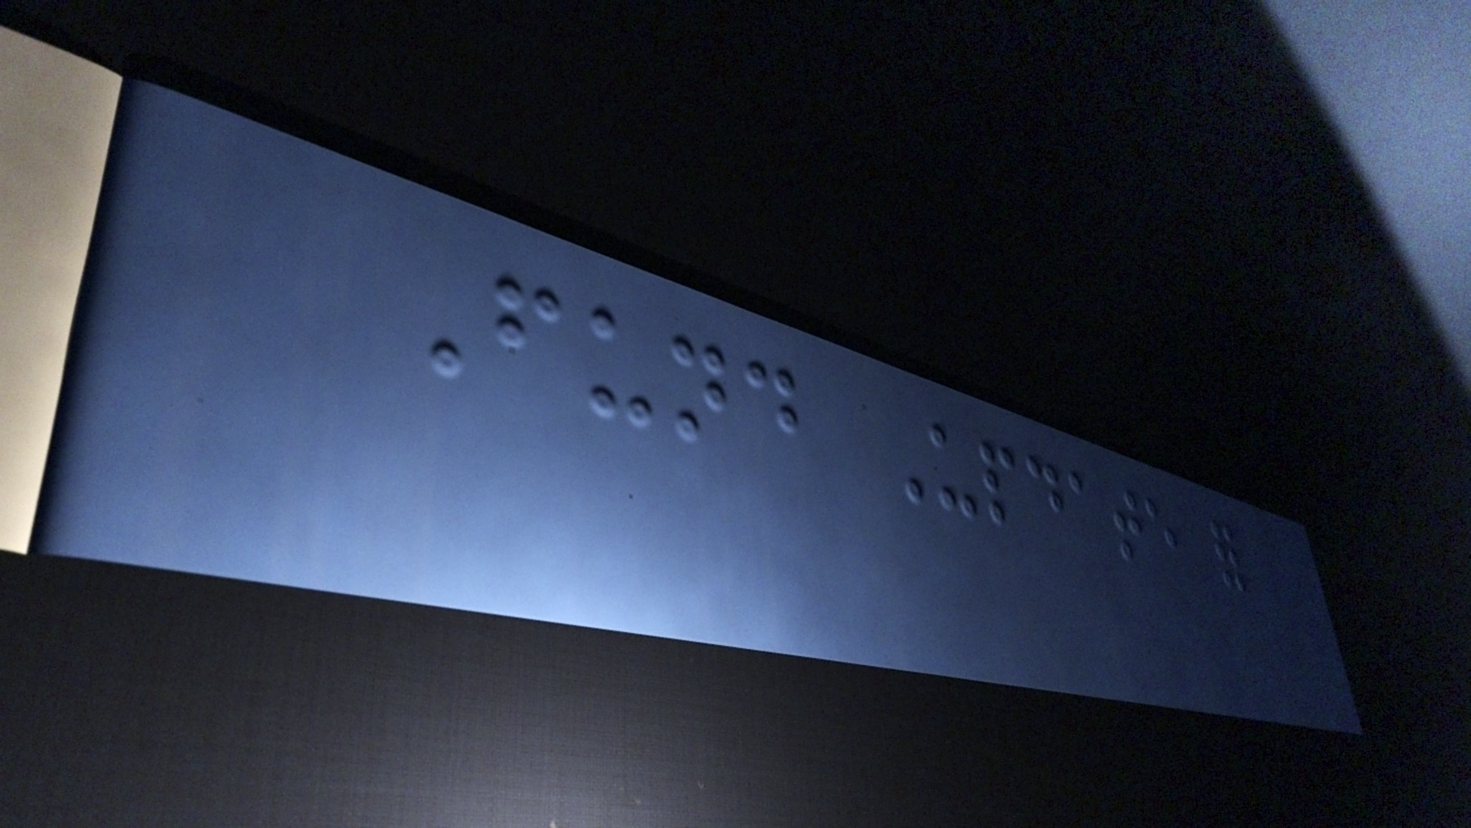Fund Update for
